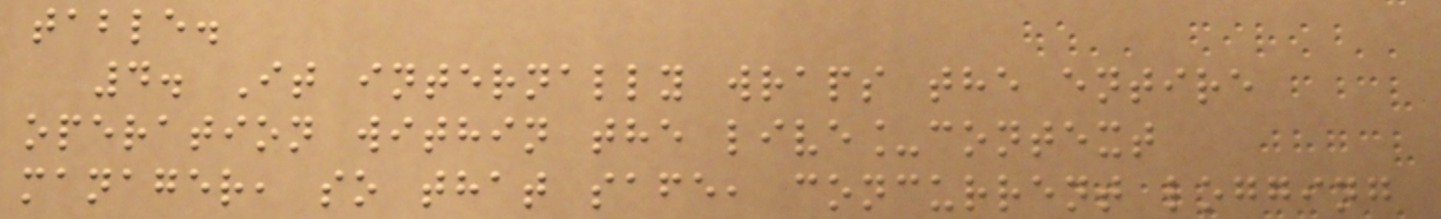table.
4. It internally wraps the entire
operation within the live_context
manager, so that safe, concurrent logging
